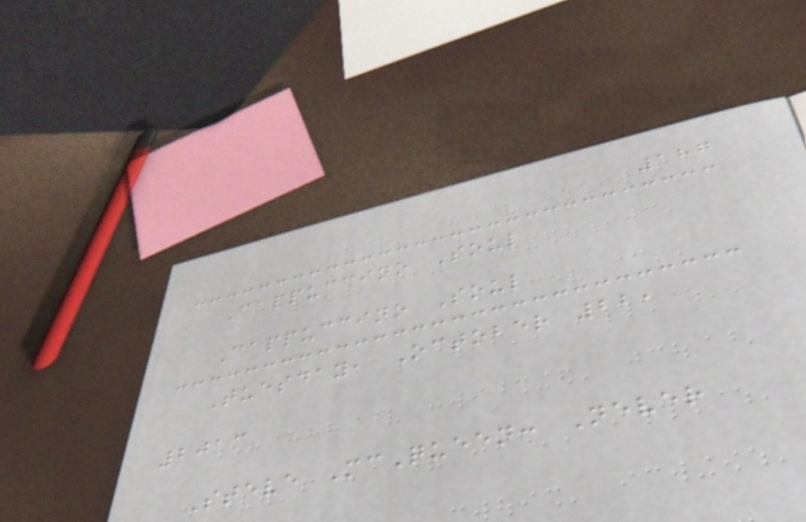187
Cappuccino Soul
Cappuccino Soul
Tuesday, October 22,
2013
Steve McQueen: Never
